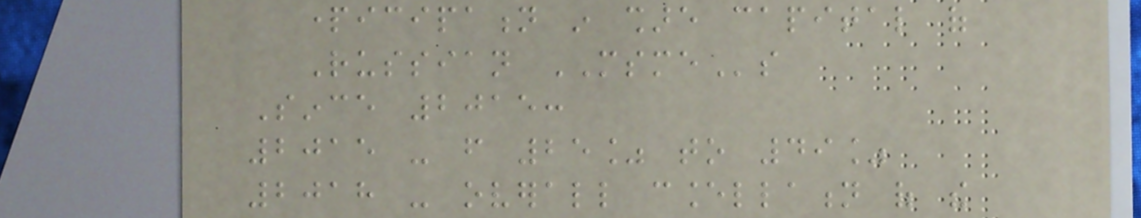participation in share capital of
Russian MSMEs
Since 2015:
2015 - from 25% to 49%
2018 - overall cancellation of the
